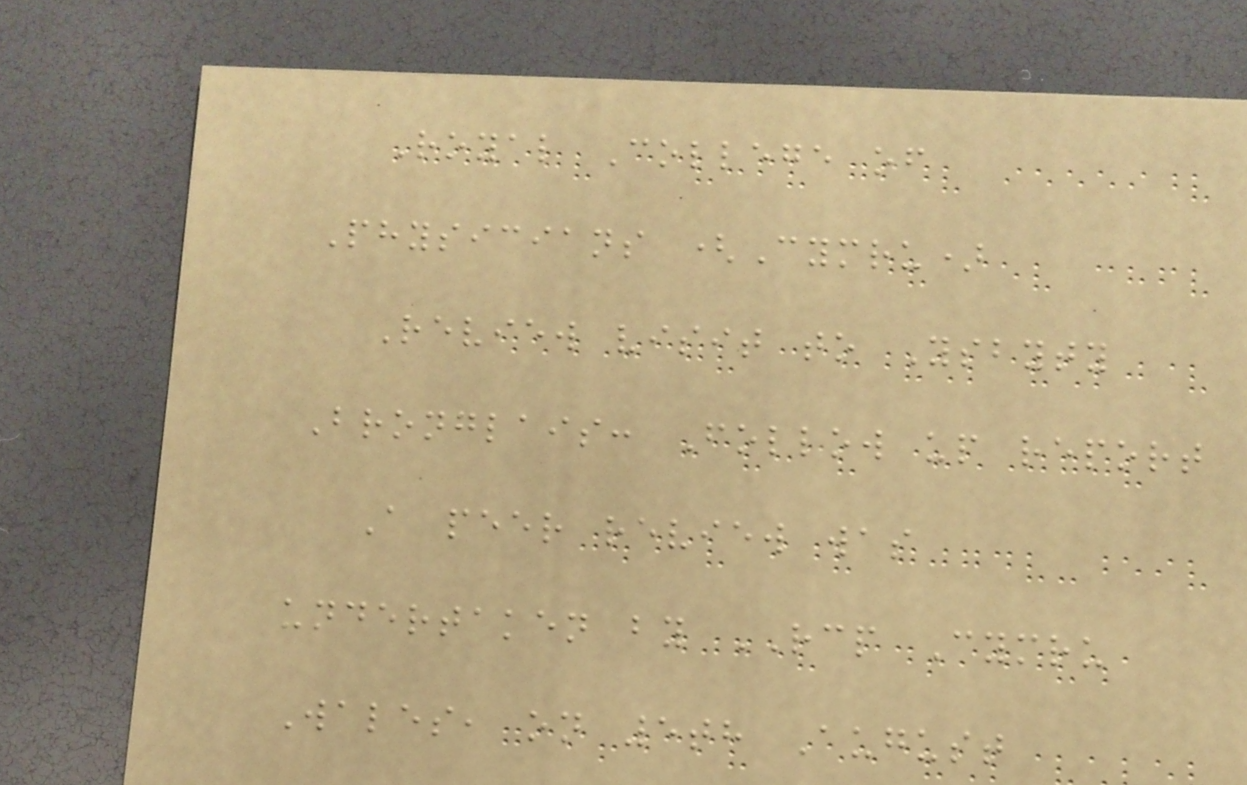Royal College of
Physicians (Cymru)
Review visit to Ysbyty
Bronglais: Follow up report
A peer review was
undertaken by RCP Cymru
Wales, on 5th August
